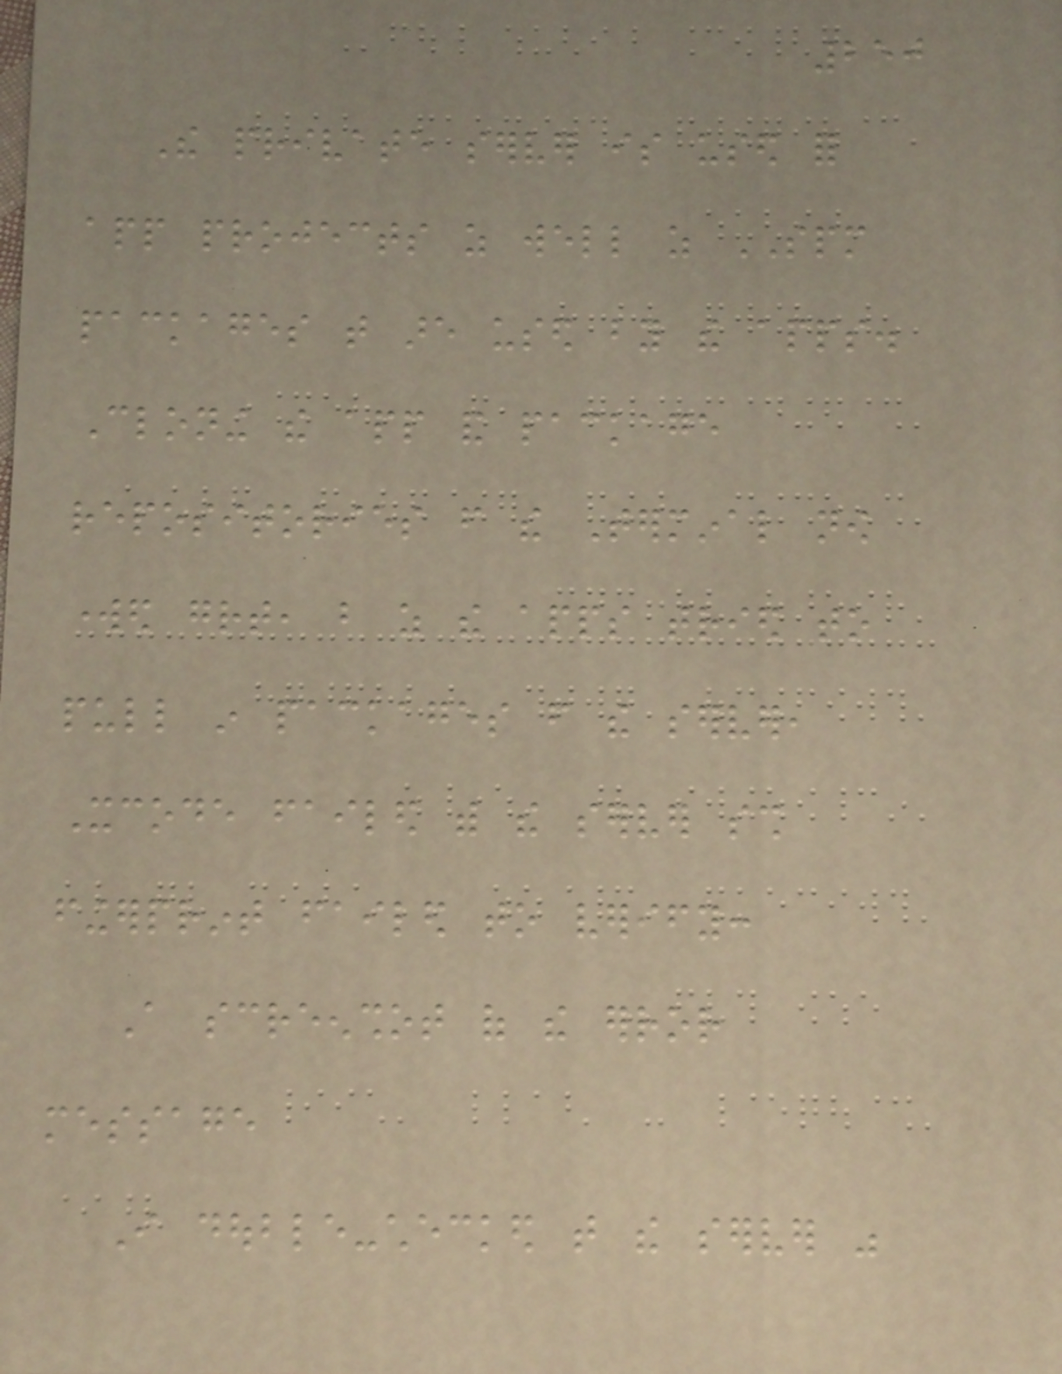250
The private server is used for
app projects as well as SPM
packages that are used by the apps.
Cloning the app and package
repositories from the Terminal now
worked great, but as the apps tried to
pull in packages from the server,
Xcode failed with the server ssh
fingerprint failed to verify:
A screenshot of the error
message
I double-checked that the server was
